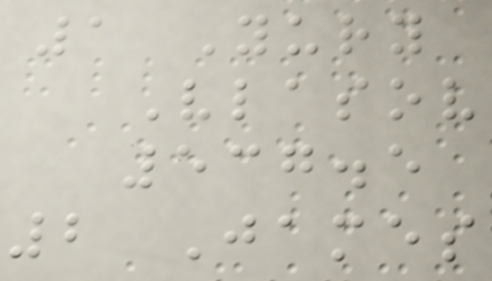1 Yury
Vlasov
537.5
2 James
